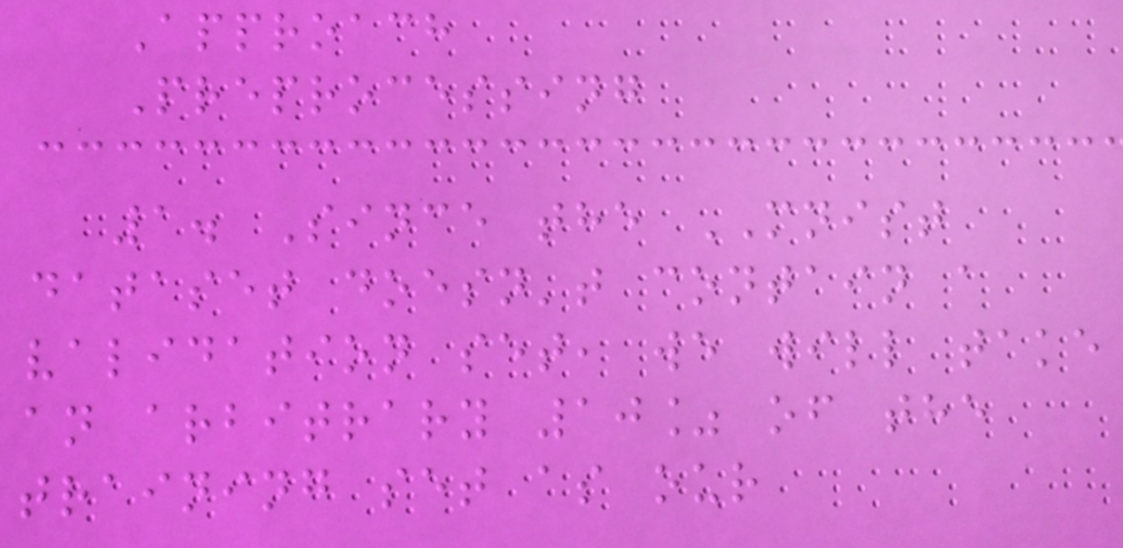Approach
Preprocessing
1. Since the MNIST
dataset doesn't contain a
validation set, we will take
an arbitrary 10% of the
training set as our
